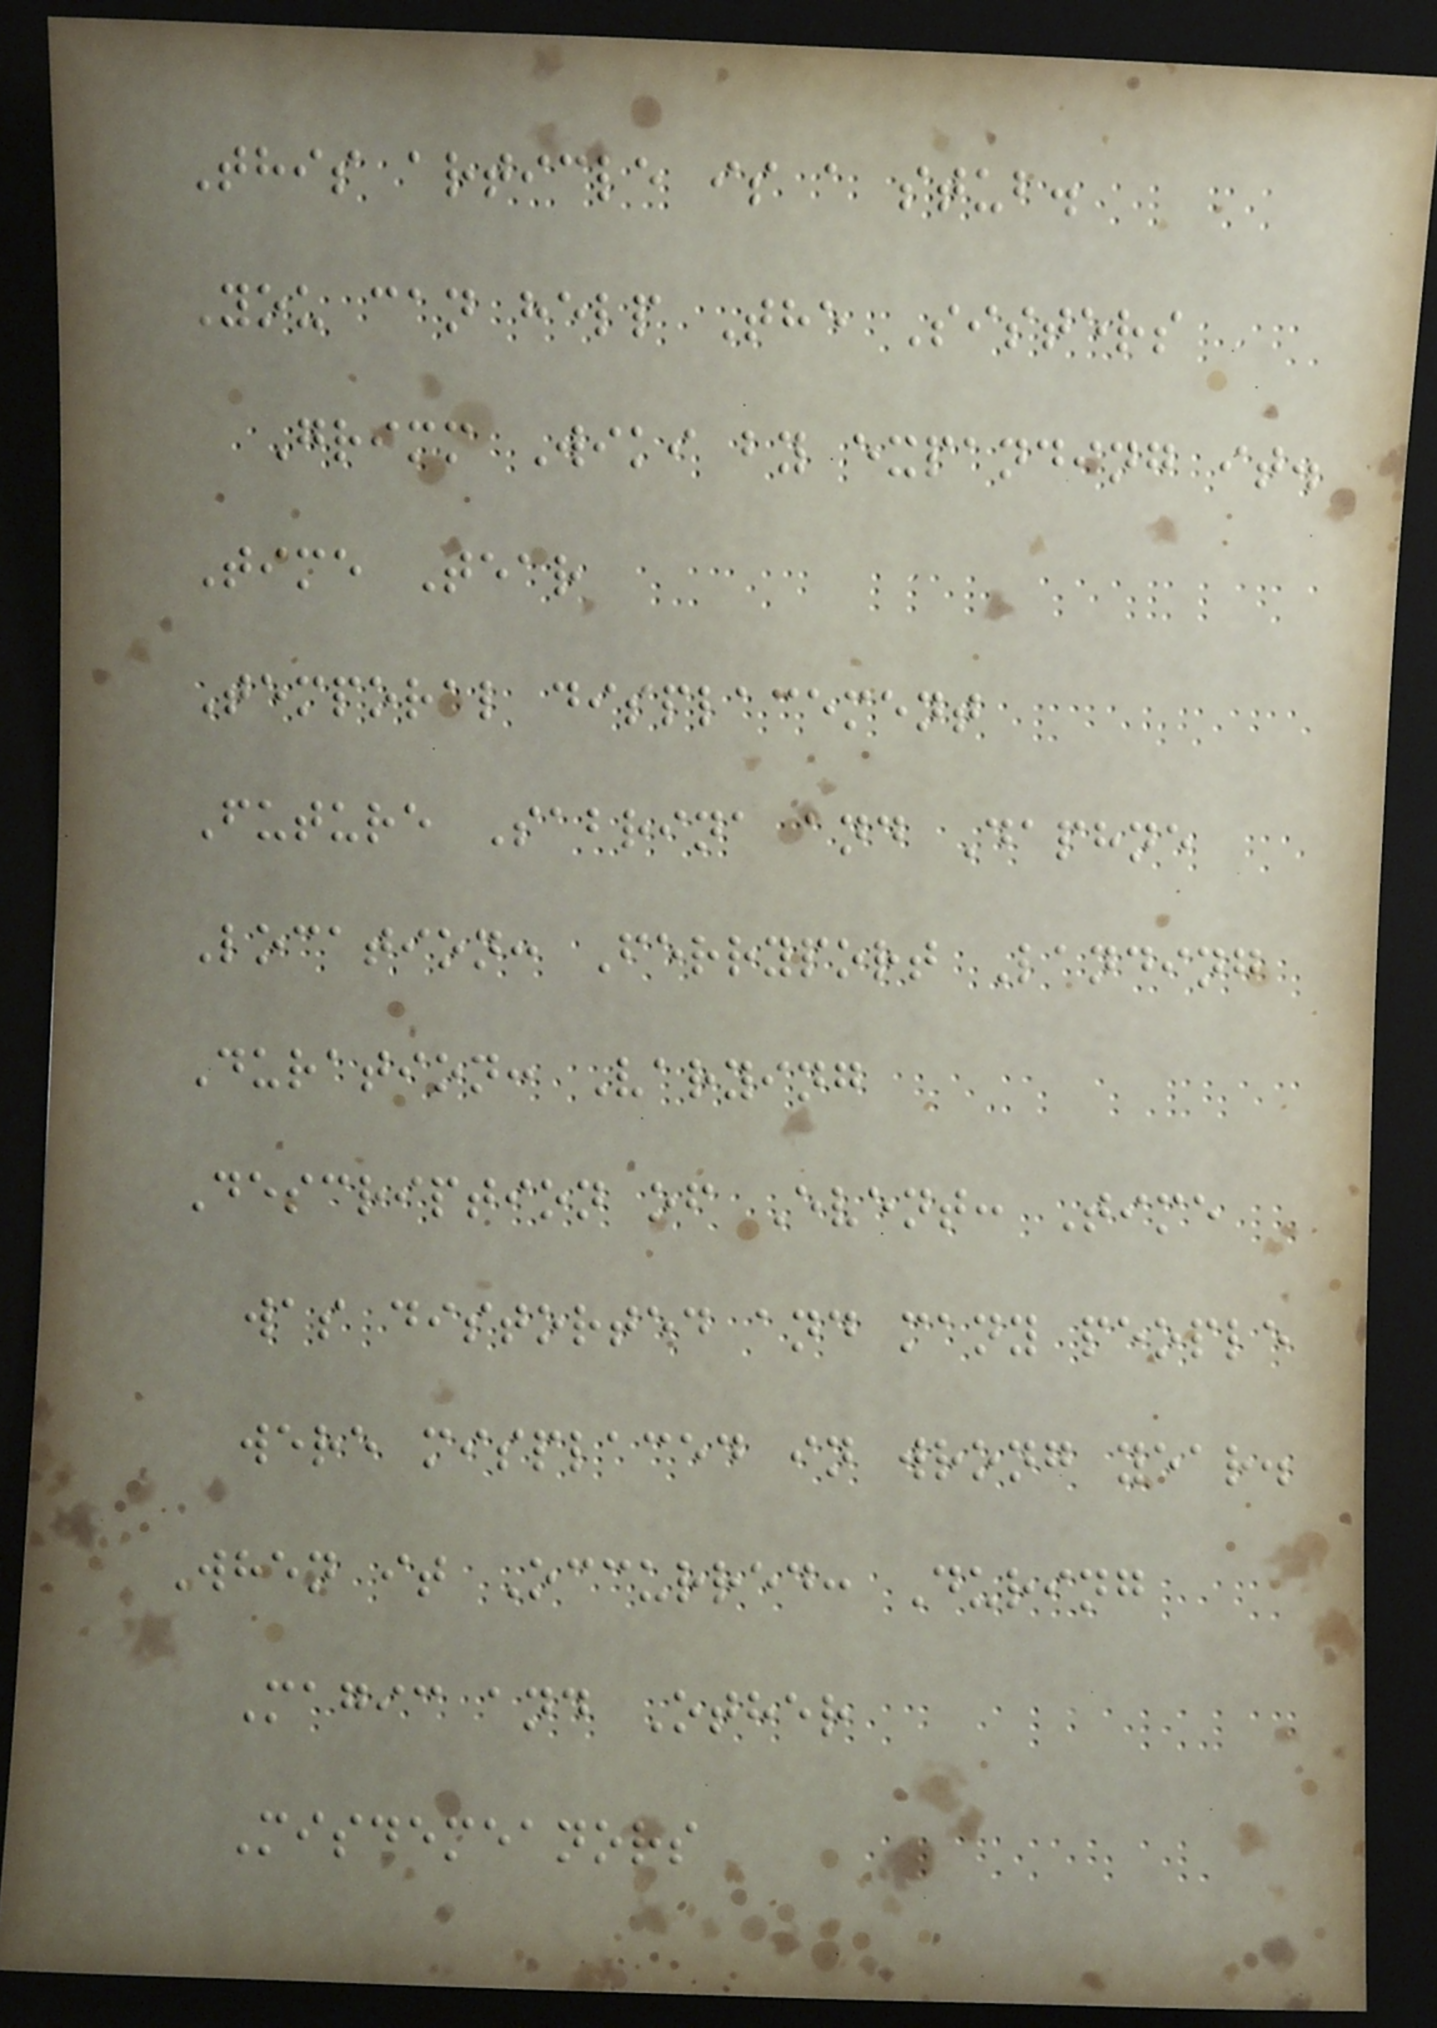This article is a stub.
You can help The Sisters
Grimm Wiki by expanding it.
Time Tear
Temporal displacement
Future Sabrina and Daphne
Location: Ferryport Landing
Duration: Varying
Description of Event: Time
was distorted and many people
were misplaced in wrong year.
When it Occurred: During
Magic and Other
Misdemeanors
